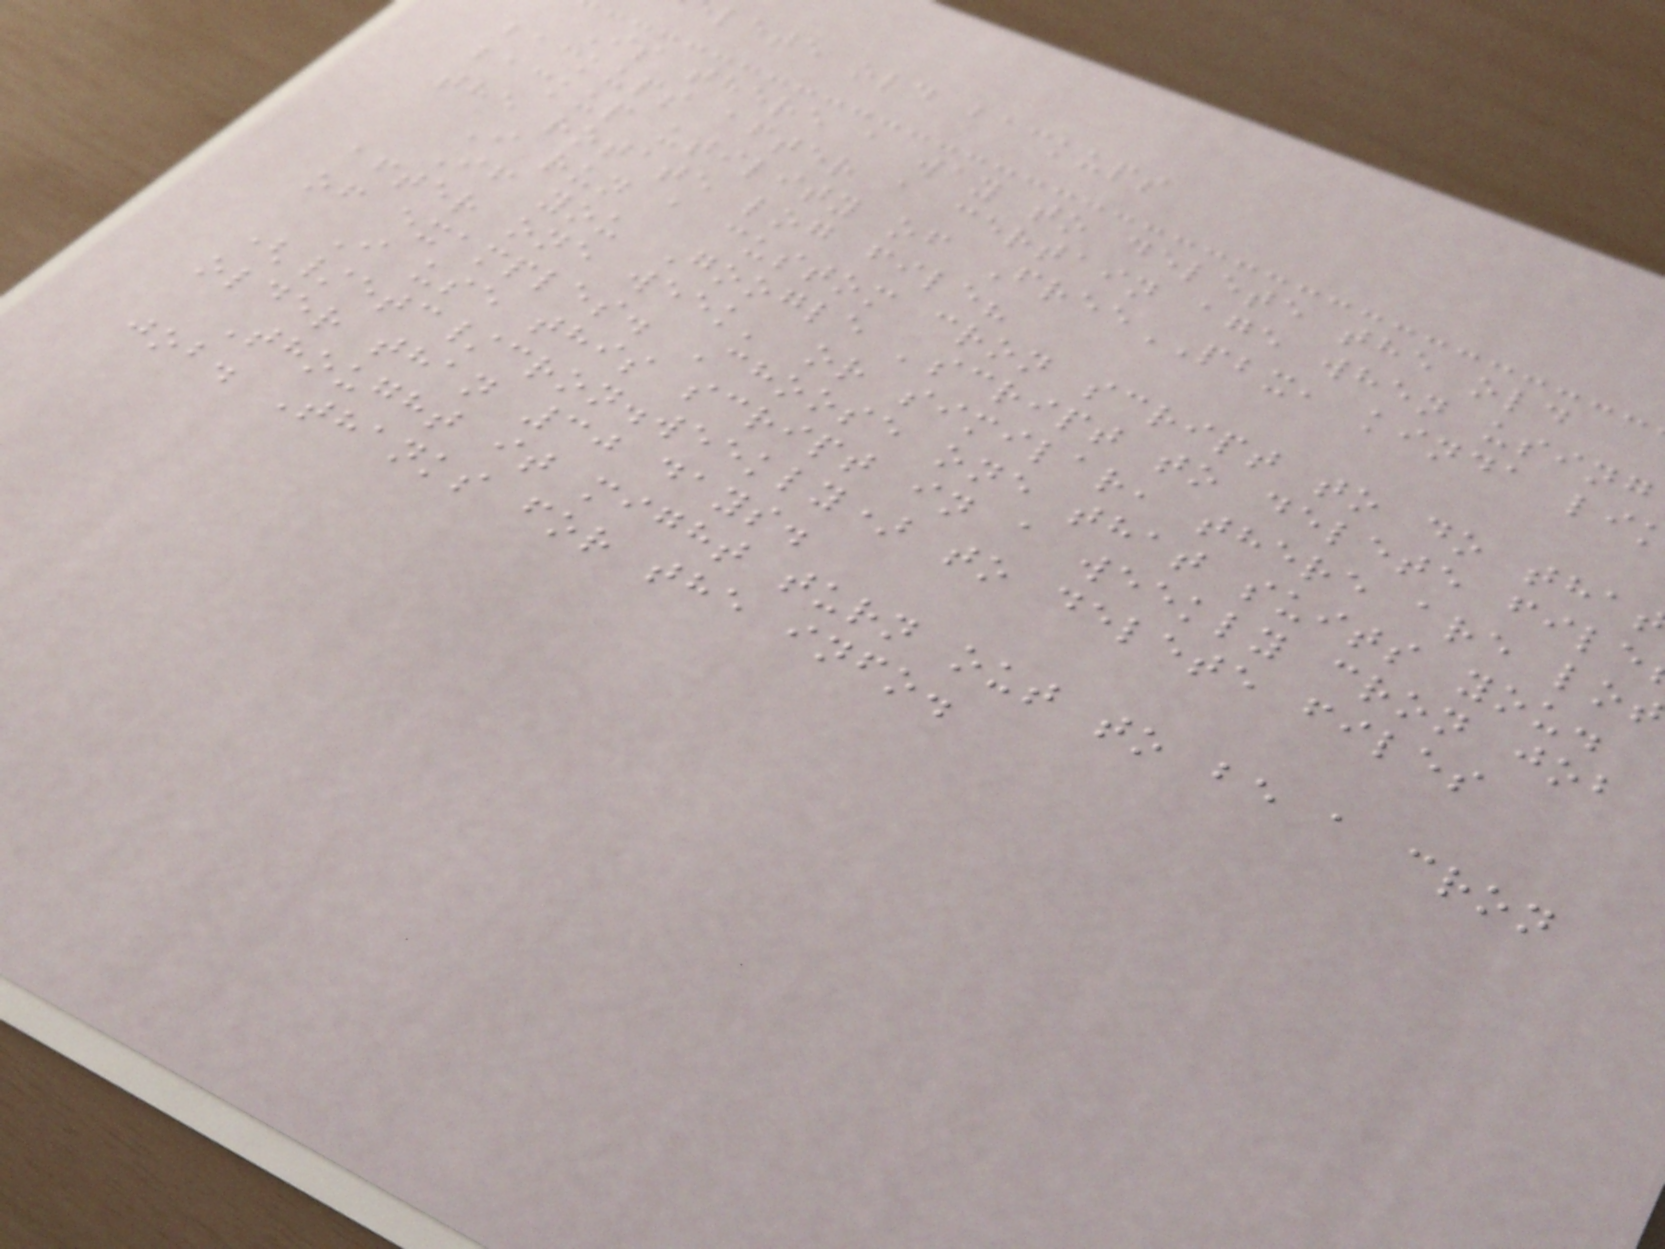lete old backups
Is there a way to delete the old
backups after a certain age when using
backup utility of FreePBX, kinda li
the rotate log file?
I run a custom cron script to do tha
If you Google 'script to delete file
after one week' or similar, there are lo
of examples. Choose one that suits you.
I use this script in a weekly cron job
(/etc/cron.weekly) to delete files
older than 30 days.
Thought it might turn out to be a cron
job. Thanks for the info.
